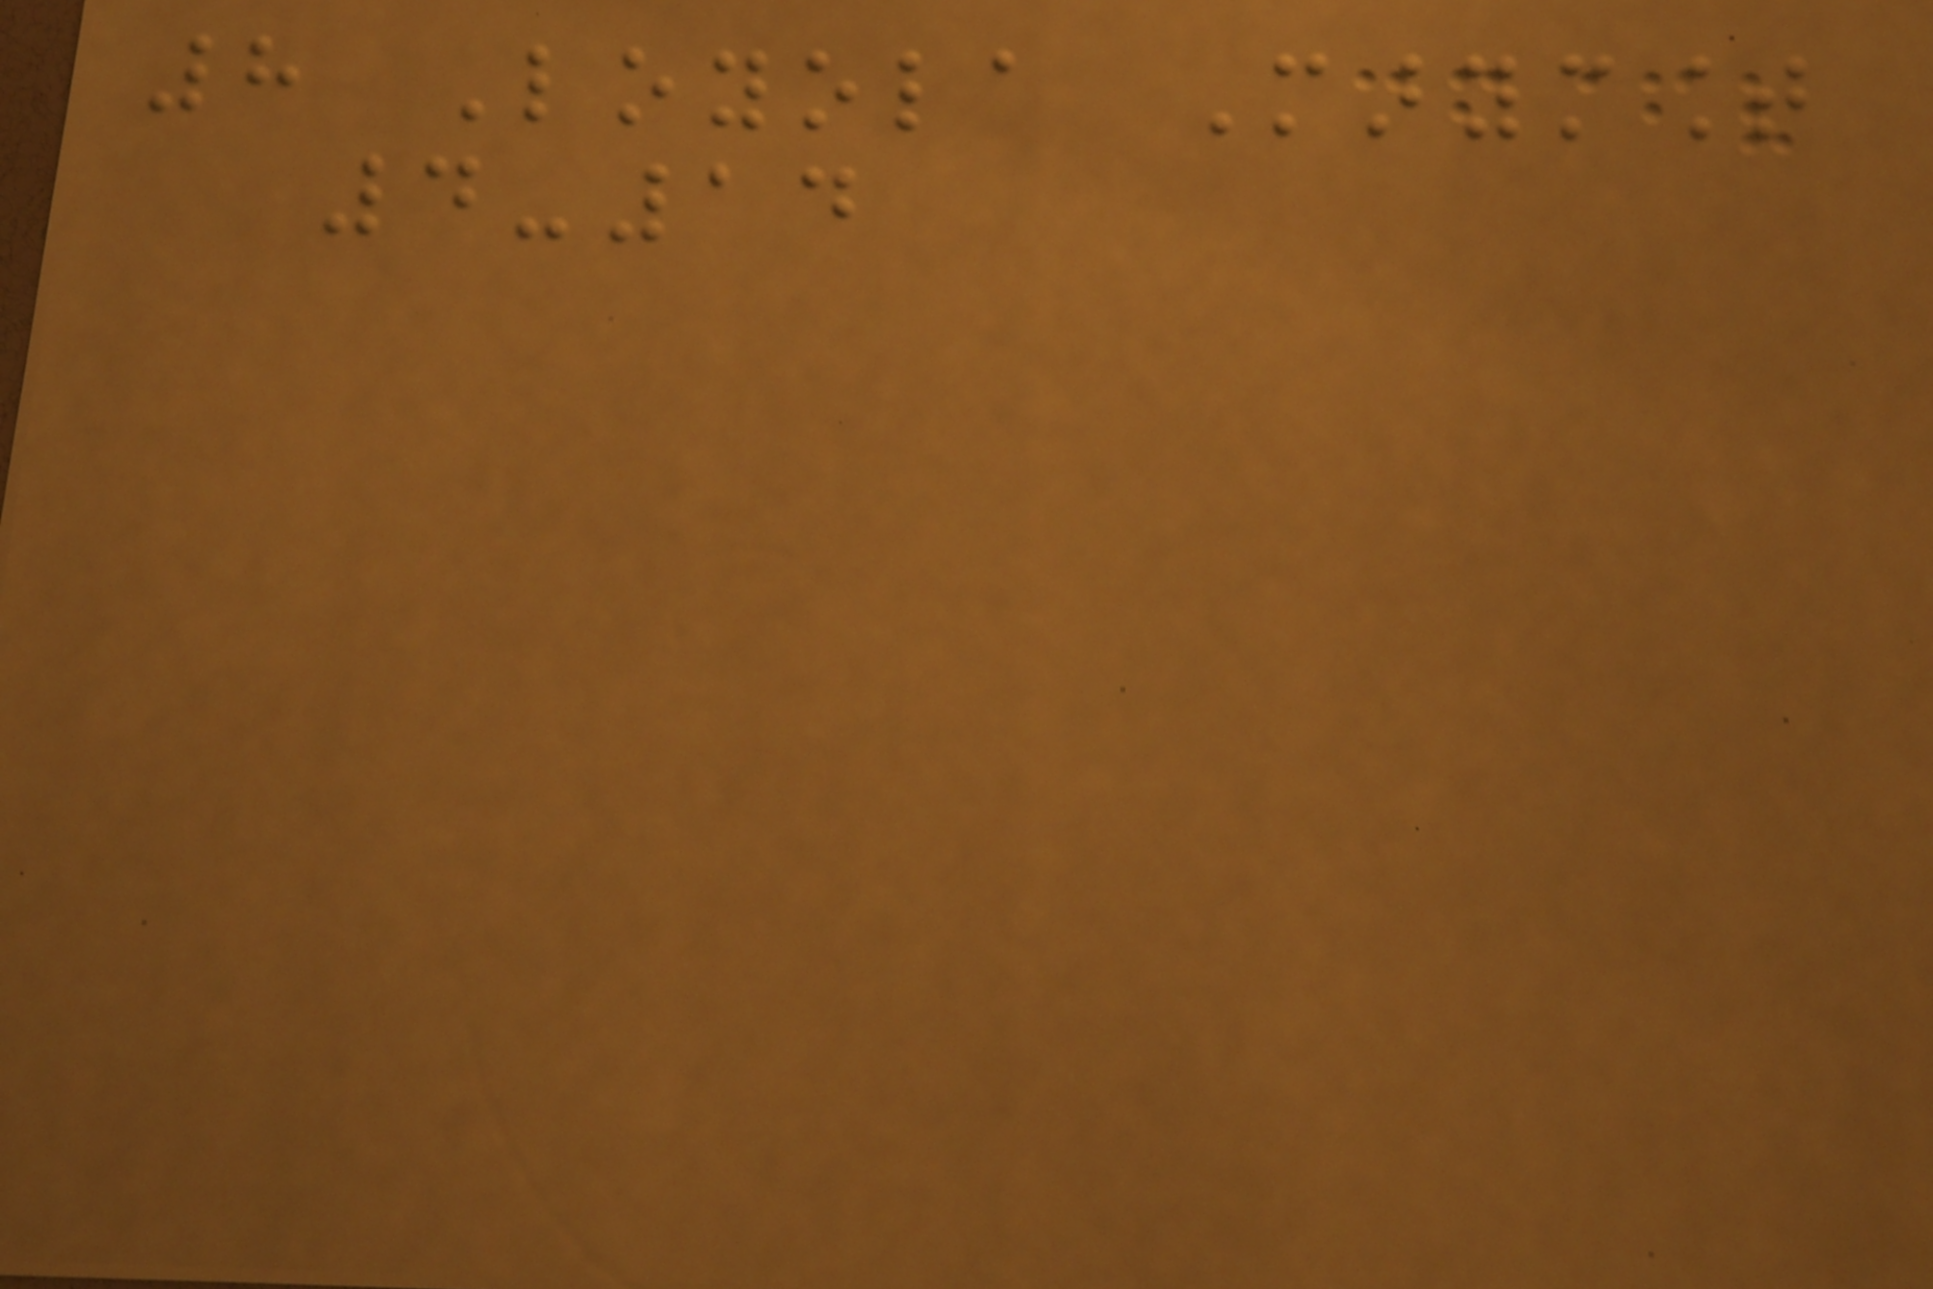8 Loyola Marymount
4-14
